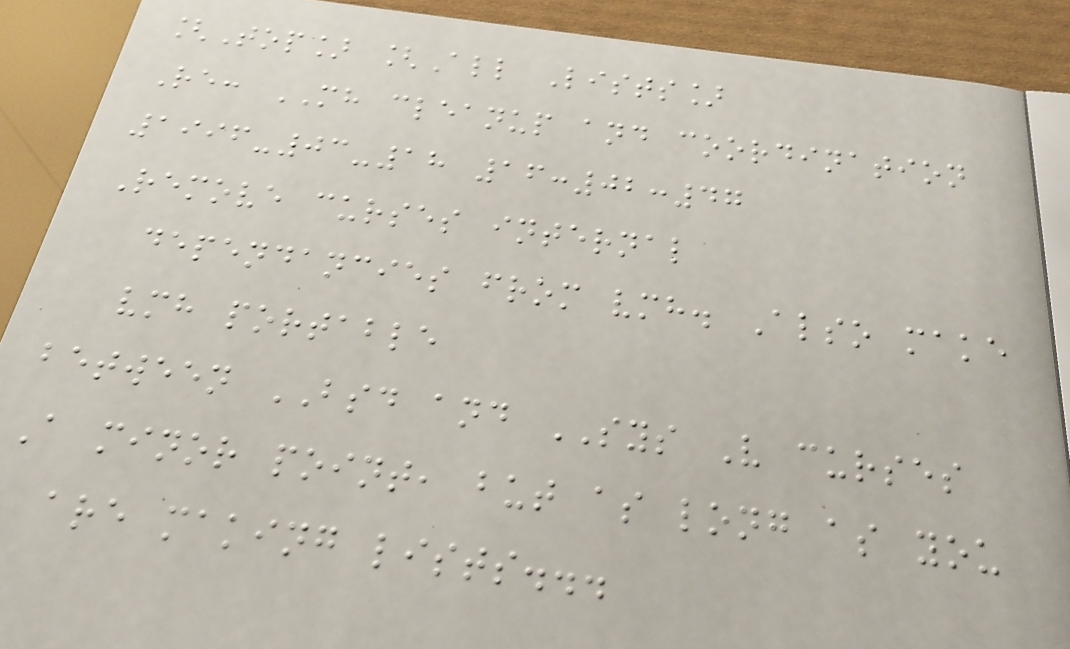[Top] [All Lists]
Re: MH cleanup and coordination
1996-03-18 16:02:47
Remove curses internal
dependancies from vmh. Also make
vmh portable
between BSD and SYS V curses
A minor point, but as long as you
are making lists...
